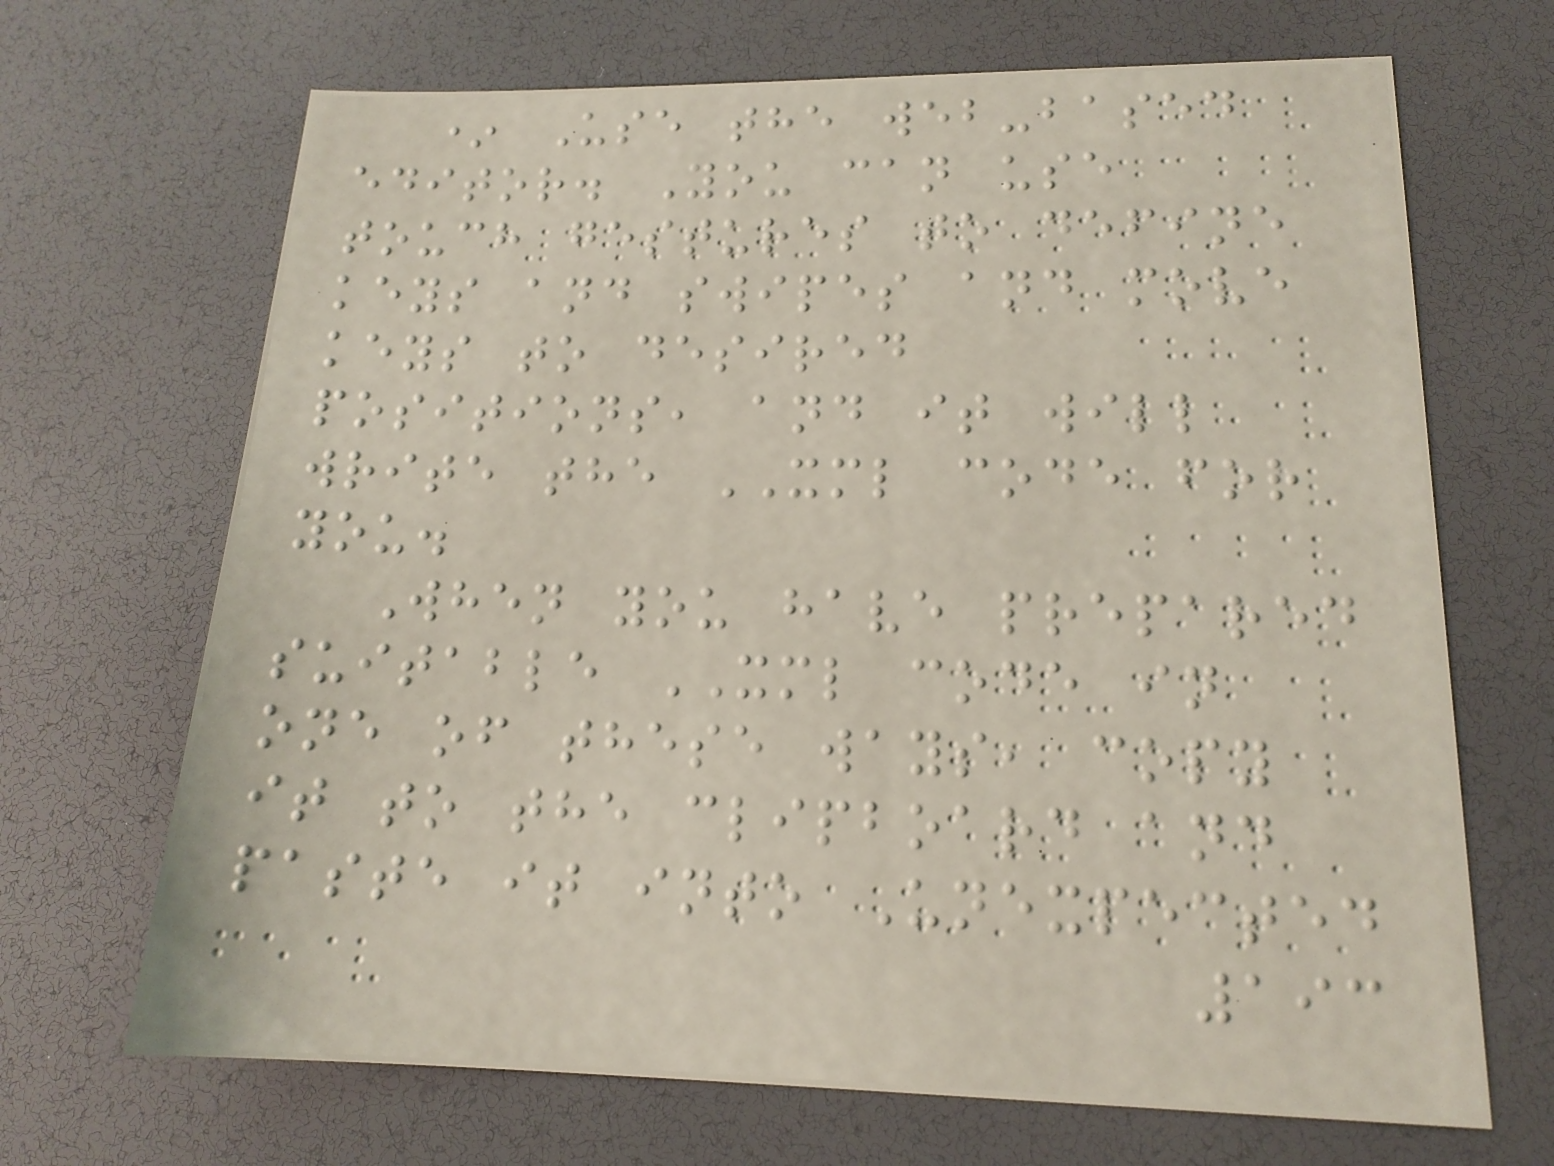* Use the web-based
editor. You can use
touch gestures to define
keys and swipes and move
keys to desired
positions, and it will
write the XML code for
you.
When you have prepared
suitable XML code in
one of these ways, copy
it to the clipboard and
paste it into Unexpected
193
